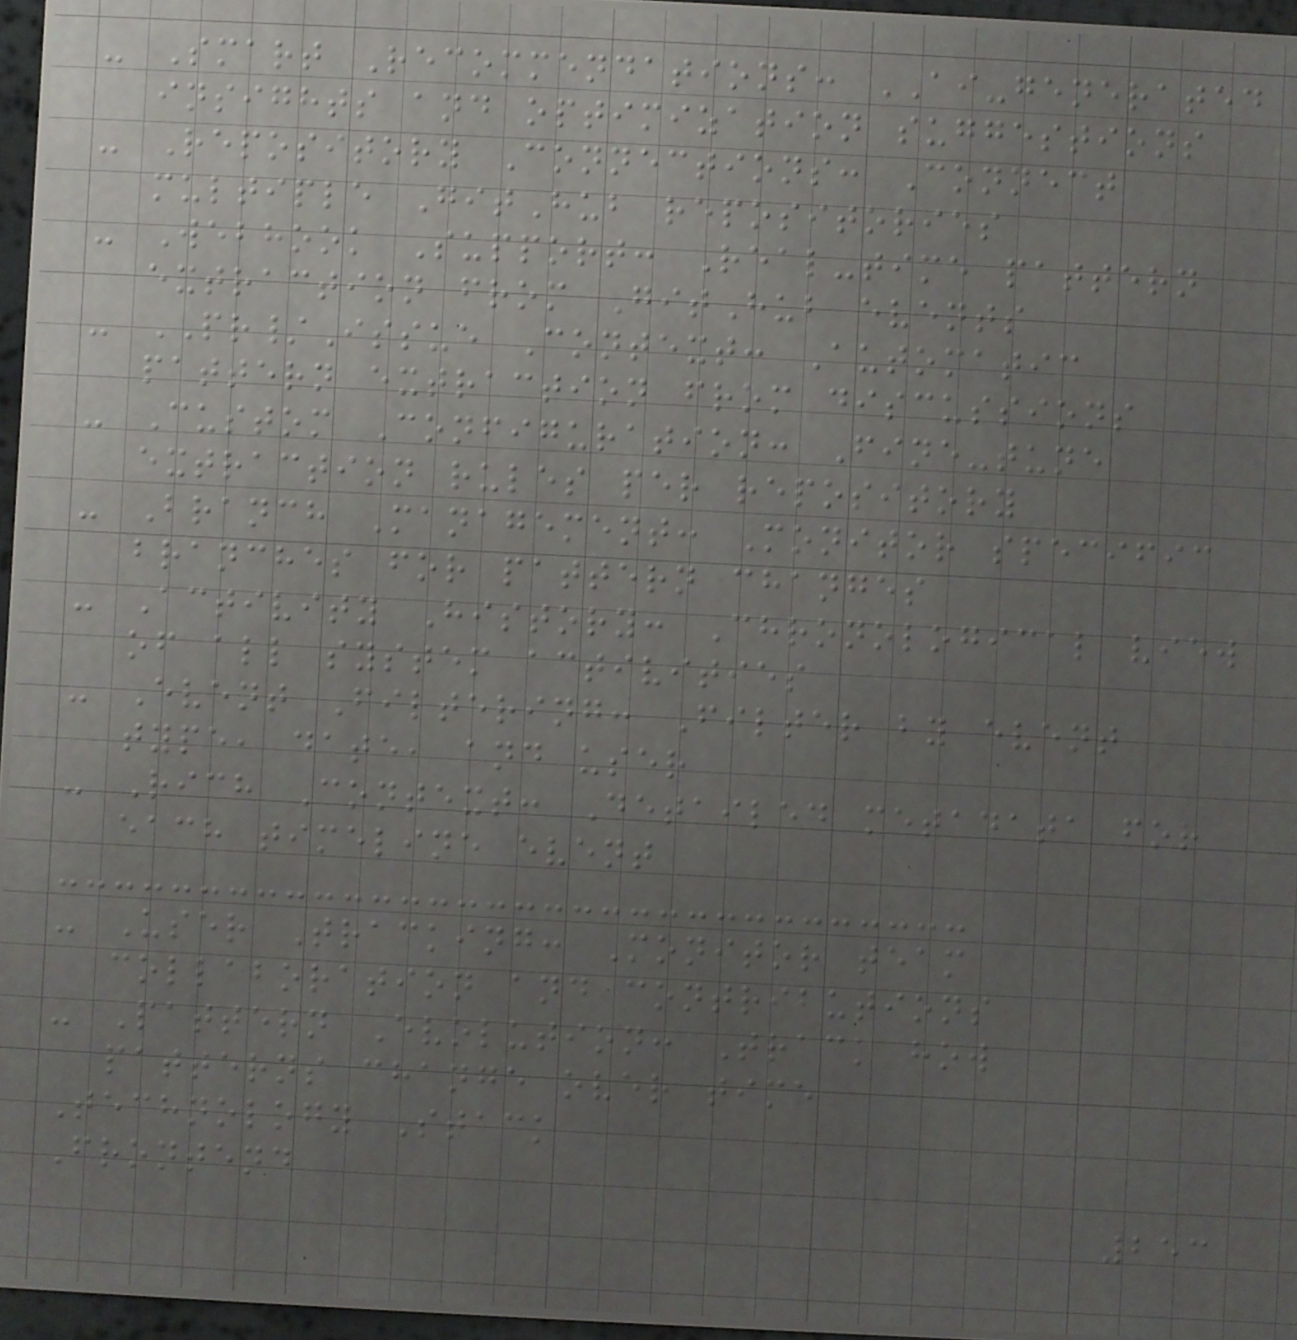- Smart Recommendations: AI-generated
insights and optimization suggestions
- Repository Connections: Connect
multiple GitHub repositories
- Webhook Support: Real-time pattern
extraction from GitHub events
- PR/Issue Context: Automatic
pattern extraction from discussions
- Custom Configuration: Fine-tune
extraction rules per repository
- Branch Management: Monitor specific
branches for pattern changes
- Activity History: Chronological view
of all system activities
- Event Filtering: Filter by event
type, date, and user
- Rich Context: Detailed metadata for
each timeline event
- User Tracking: Monitor team
collaboration and contributions
- Pattern Evolution: Track how
patterns change over time
Technology Stack
Frontend
253
